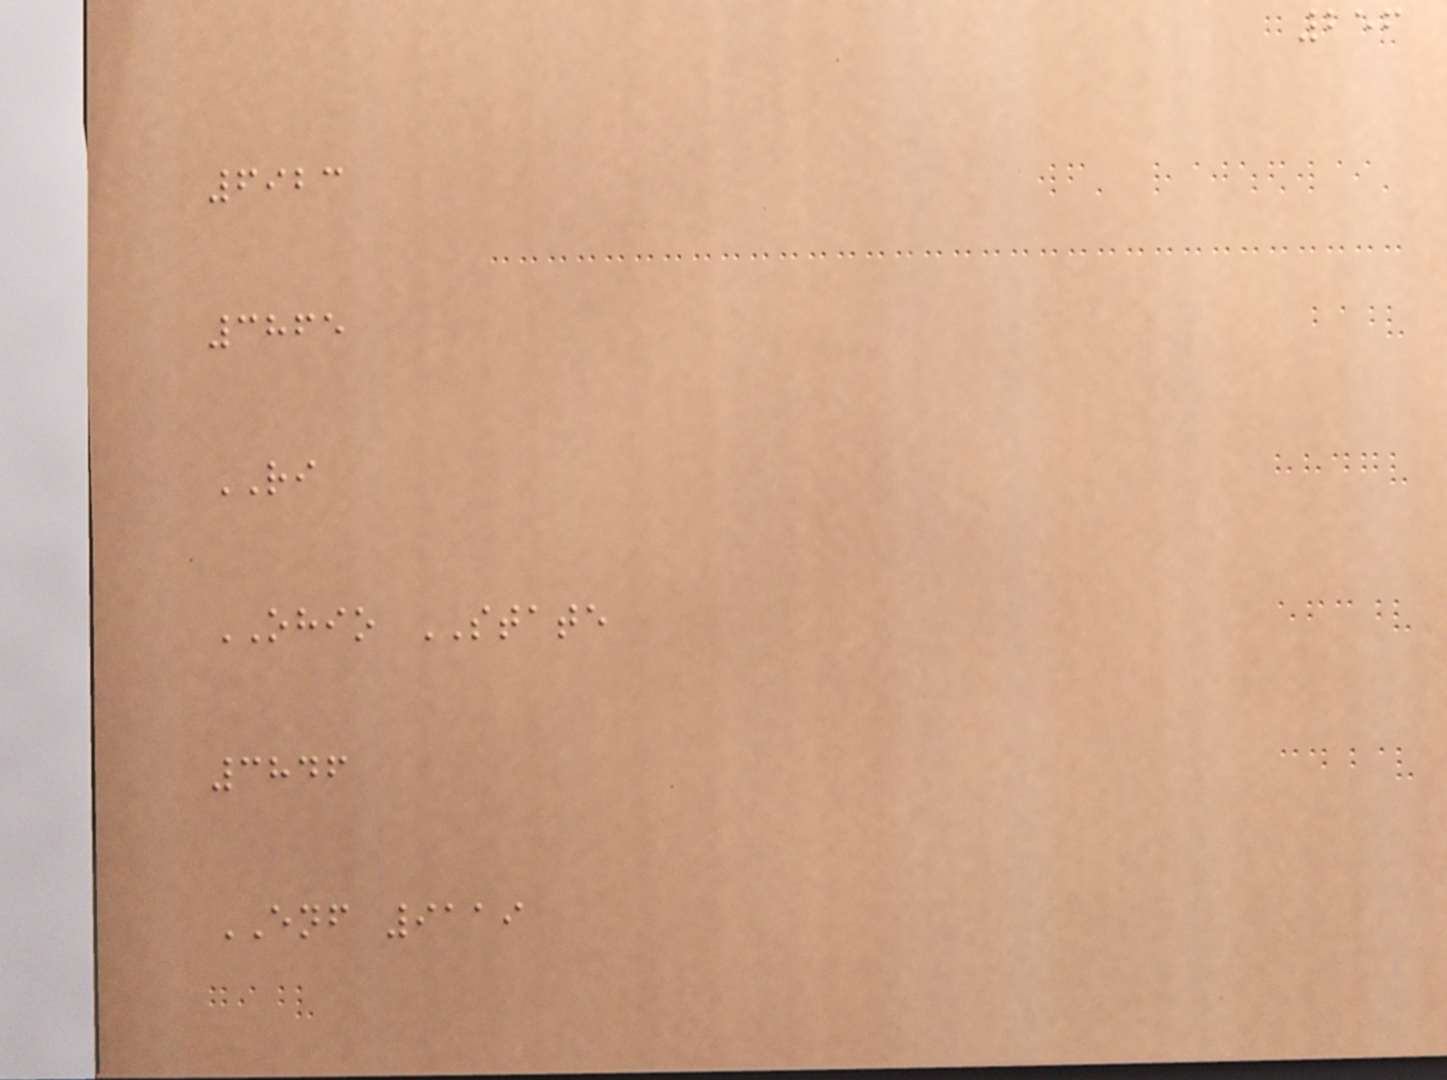256
6923
3865
RI
OHIO STATE
3846
ENF 9119
